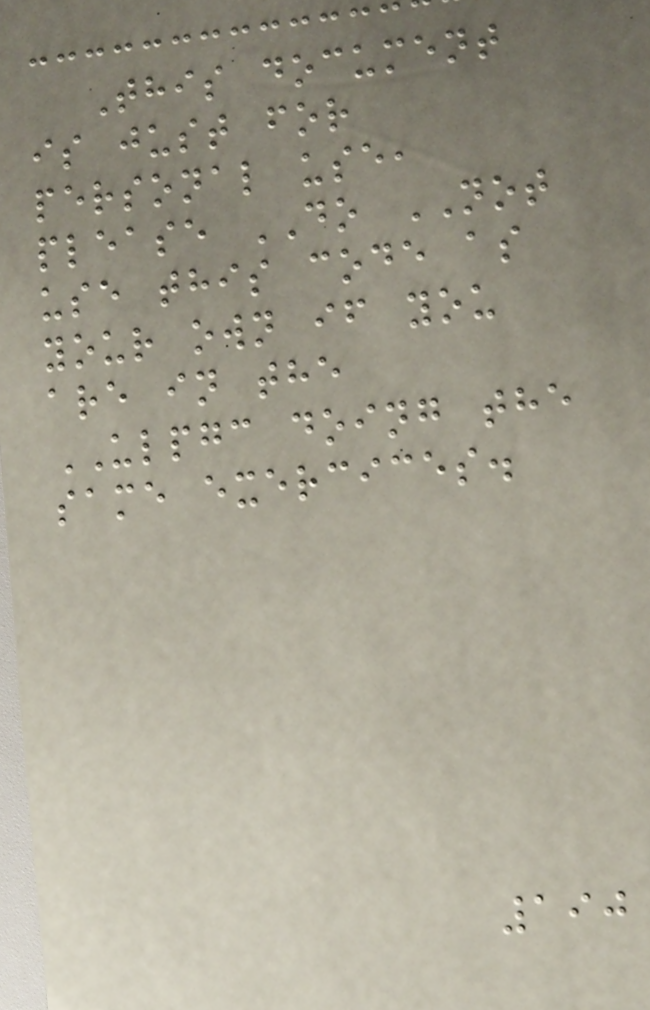This document
is just for
personal use,
please DO NOT
use this code as
your own if you
are in the
ULPGC doing the
same exercices.
190
